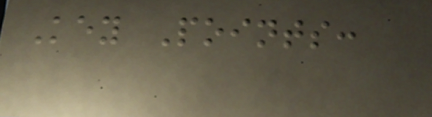Key Points:
